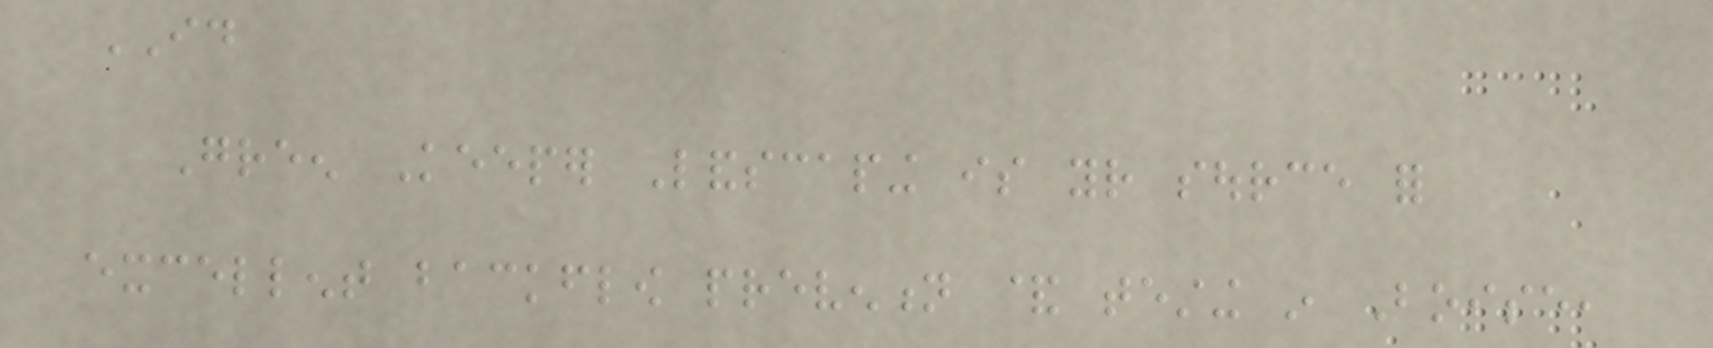ID
Green Keeper Landscaping is your source for
excellent backflow prevention & testing in Boise,
